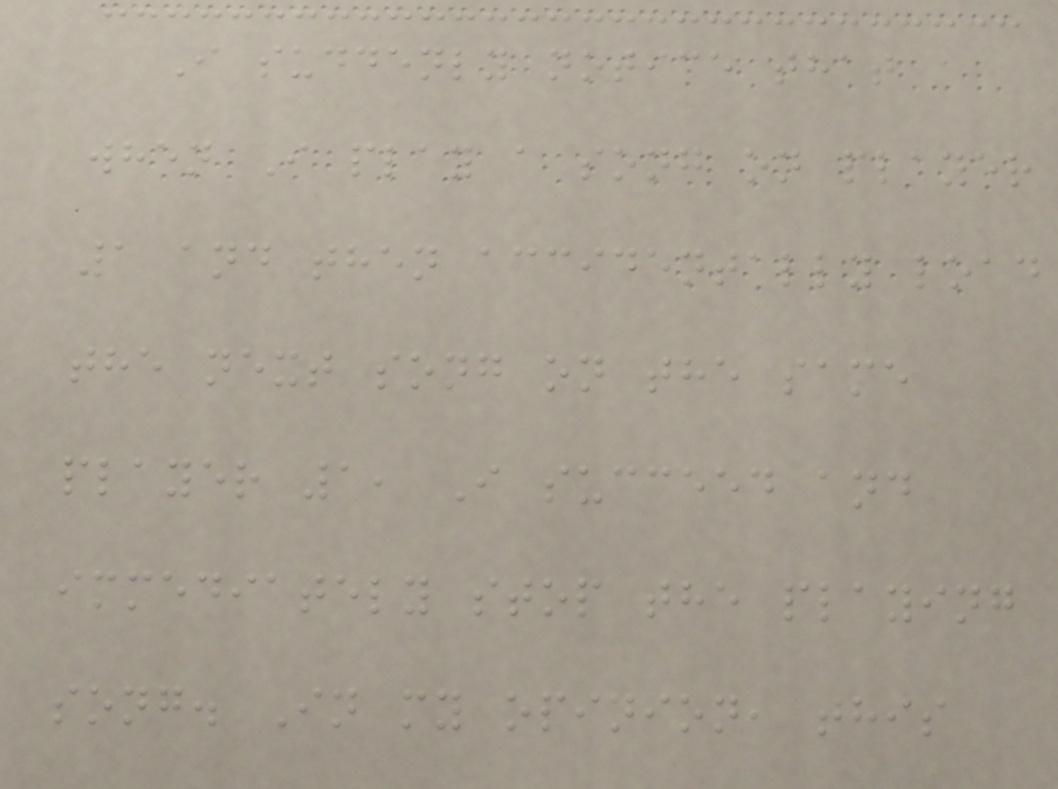I suddenly notice that
when I play a song on player
1 and then accidentally load
the next song on the same
player 1, I succeed and
immediately stop the playing
song. In my opinion, this
